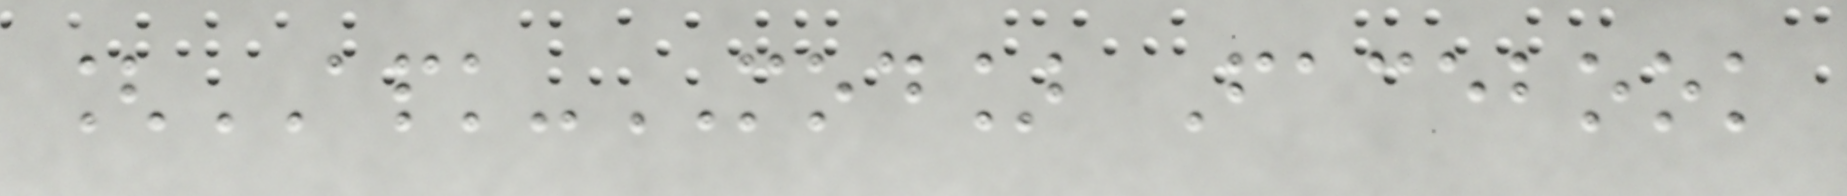[APK-MOD] Facebook
